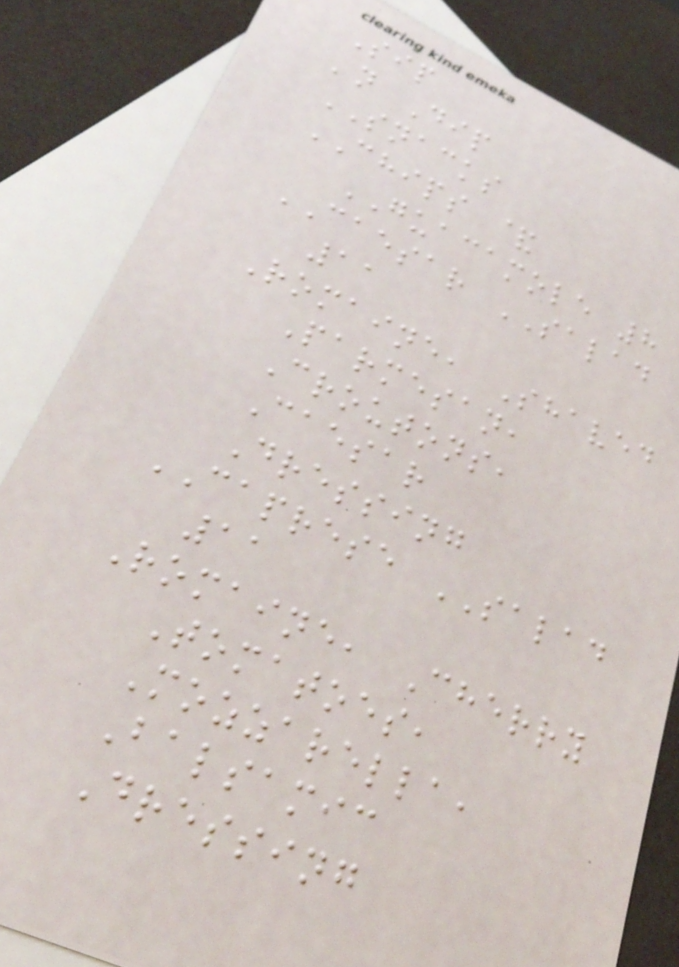Sip
'n Dip
SNACKS
CHIPS &
GUACAMOLE 8
CAESAR SALAD
11
Romaine, Shaved
Parmesan,
Croutons,
Caesar
Dressing
CAPRESE SALAD
11
Romaine, Cherry
Tomatoes,
Mozzarella,
Balsamic
Dressing
